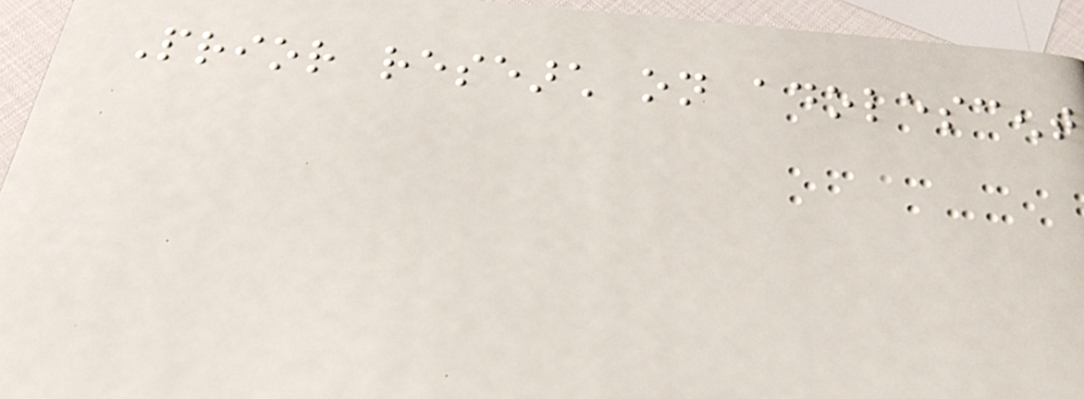Prior research on adolescent
